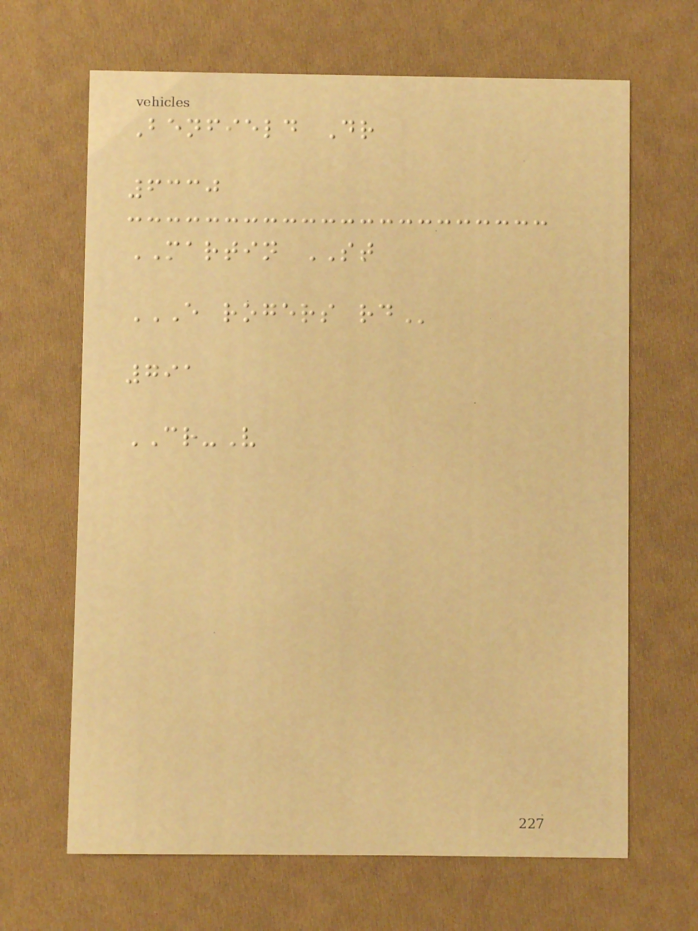Benfield Dr
6330
MARTIN ST
E ROGERS RD
791
CR-V
